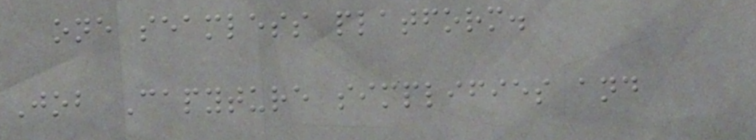one seamless platform.
Job Capyture simplifies and
